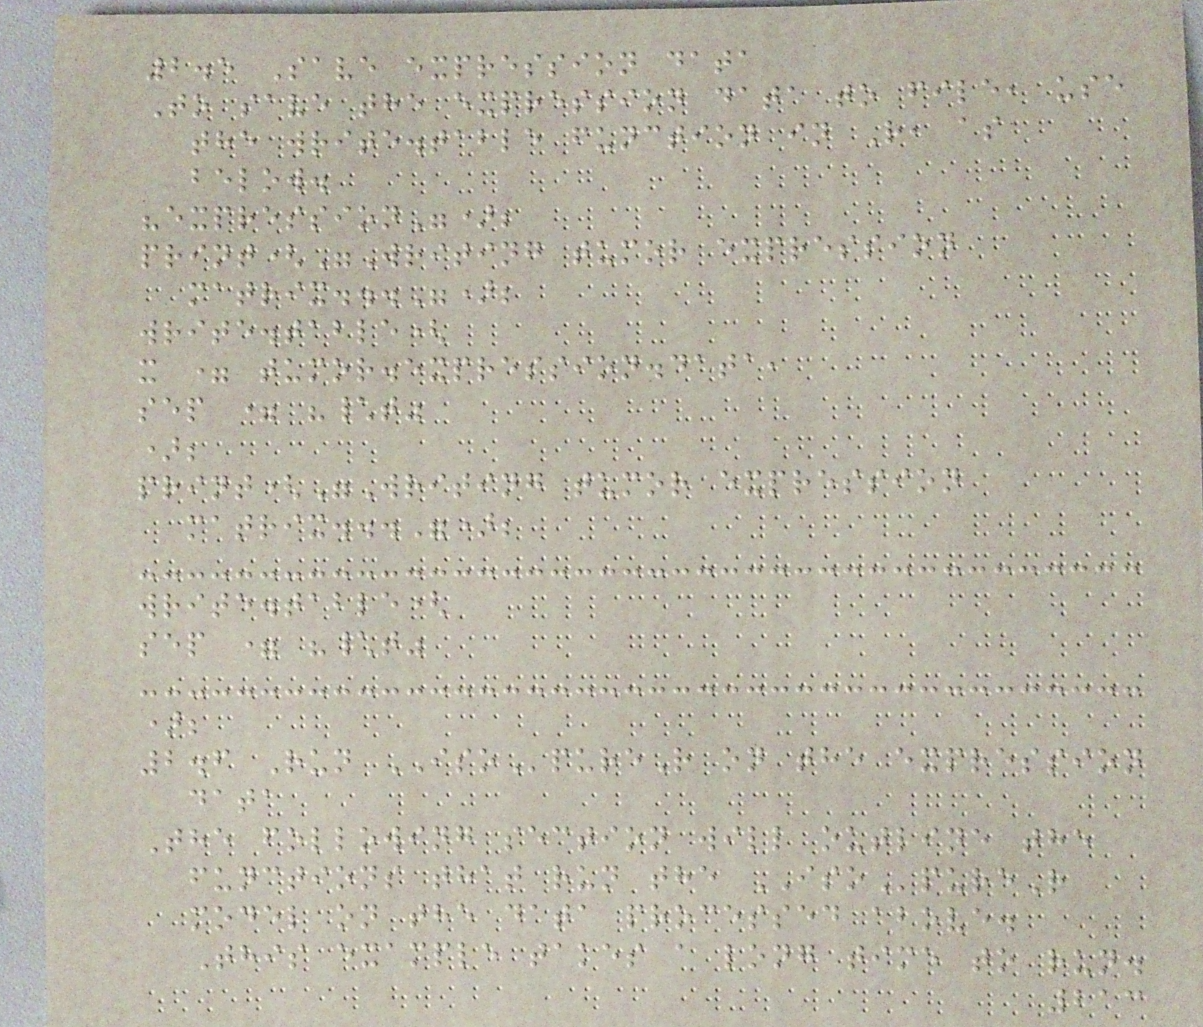2.5 Save expression data
To save the expression data to file, use
the write.table function in R, as
below.
"expression");
print("Writing tumor expression
matrix...");
write.table(
x = tumor.expression.data,
sep = "\t"
);
print("Writing tumor expression
matrix...");
write.table(
sep = "\t"
);
2.6 Run ISOpureR on the expression
data
The following section will outline the
functions that run the ISOpureR
model on the data processed above.
This example takes a long time to run.
213
